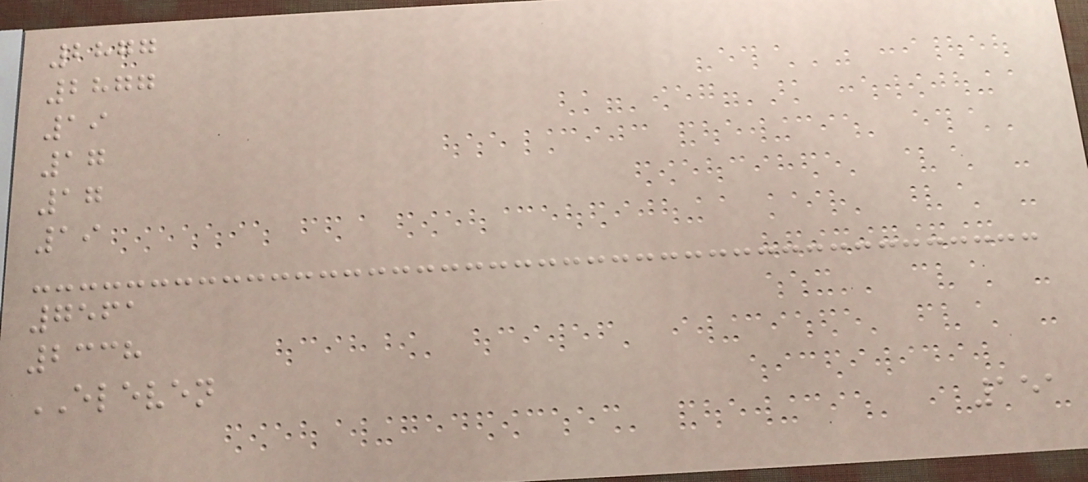2877
2877
19
17
17
19
7561
2338
ELEVEN
151
